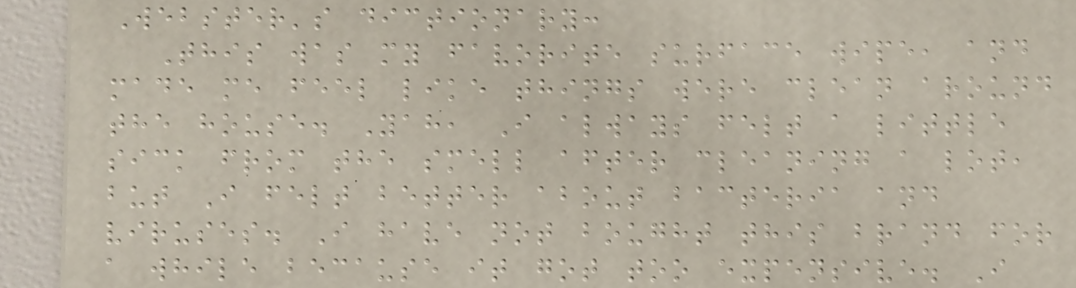Webster's dictionary:
This was my favorite surface wipe, and
made me feel like things were clean around
the house. Yah, I always felt a little
sick from the smell after cleaning a lot,
but I felt better about bacteria and
viruses. I have not bought this brand for
a while because it got too expensive. I
